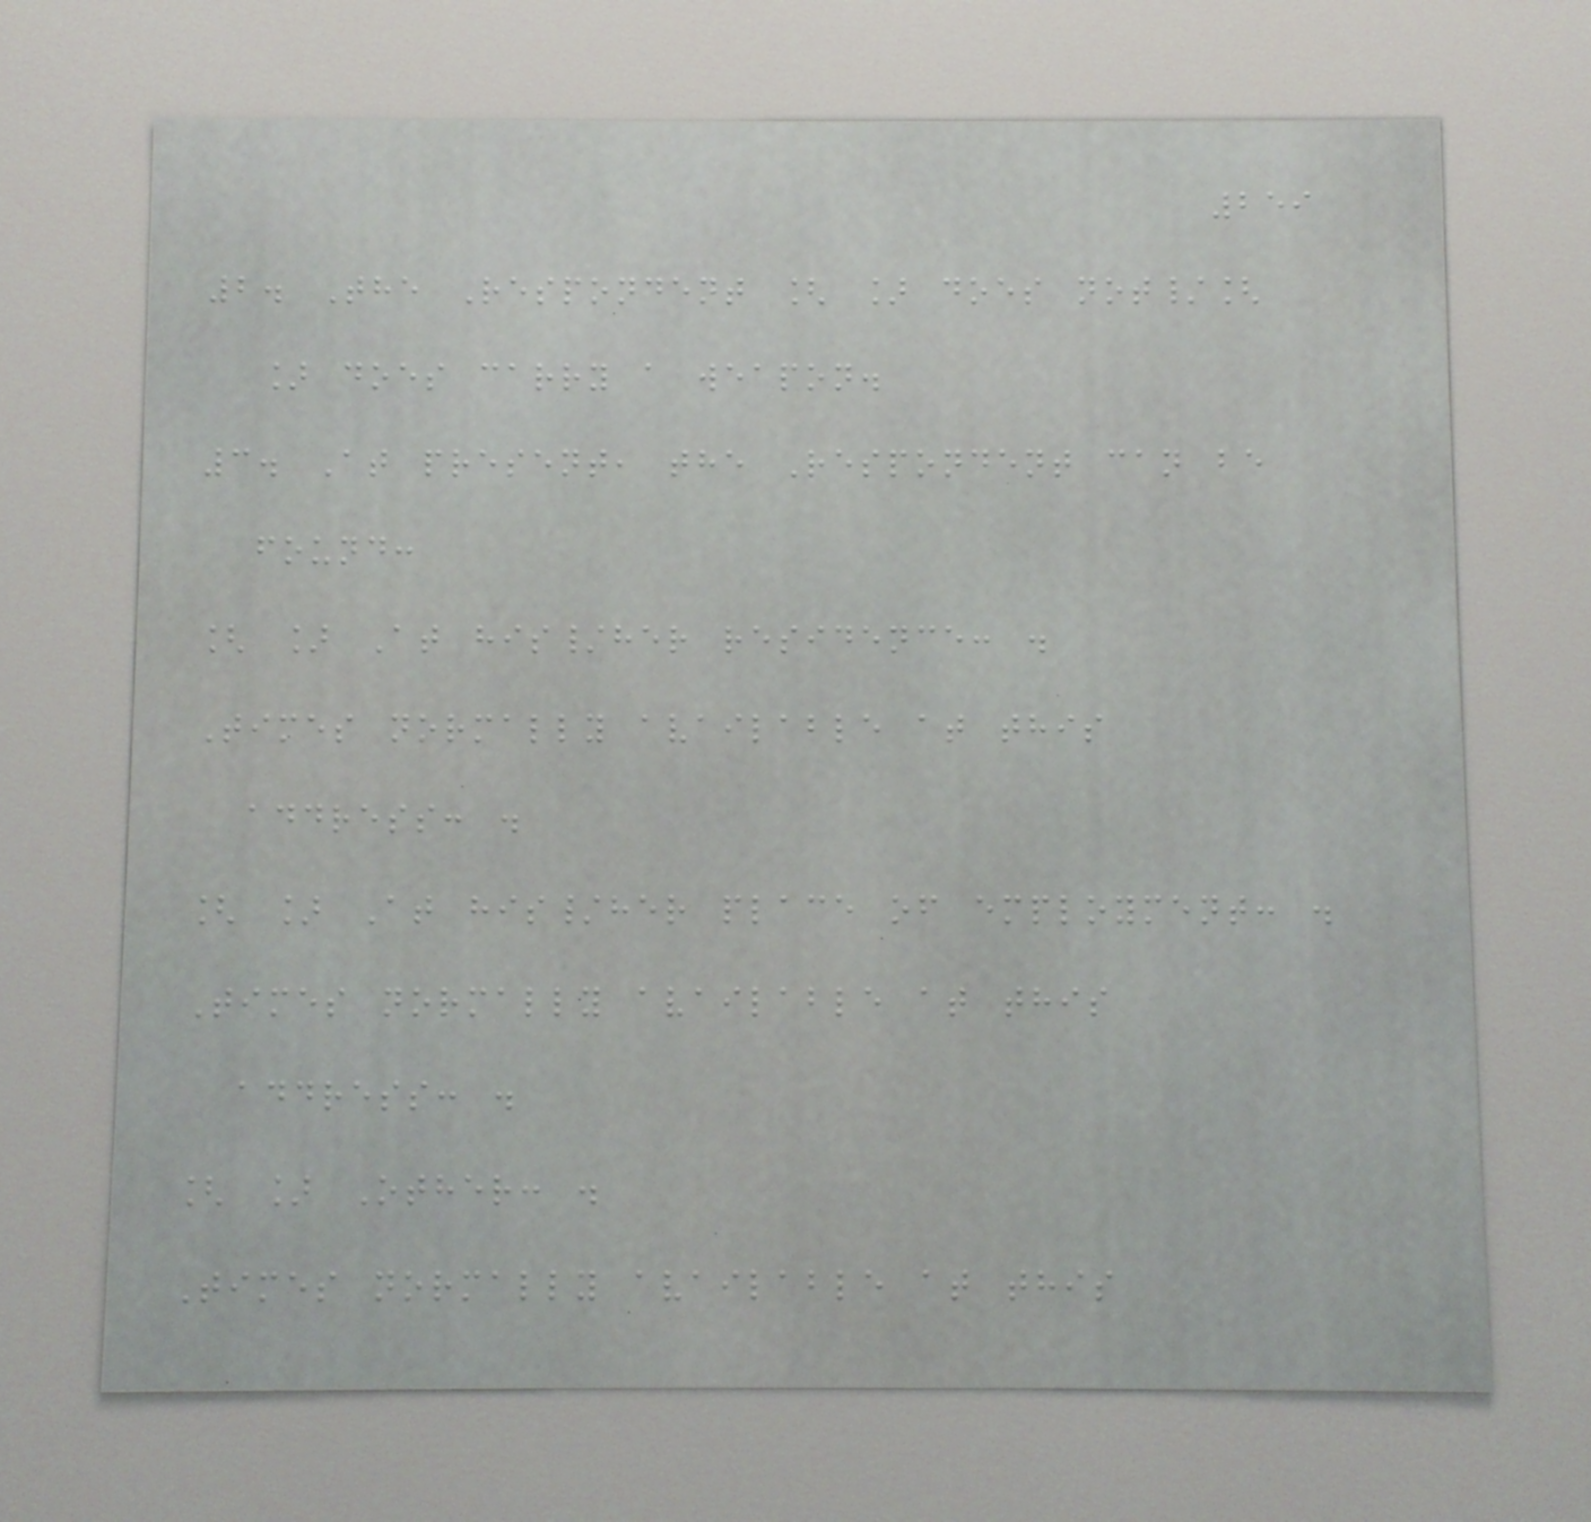259
2. The Respondent [ ] does not/[
] does carry a weapon.
3. At present, the Respondent can be
found:
[ ] At his/her residence: .
Times normally available at this
address: .
[ ] At his/her place of employment: .
Times normally available at this
address: .
[ ] Other: .
Times normally available at this
